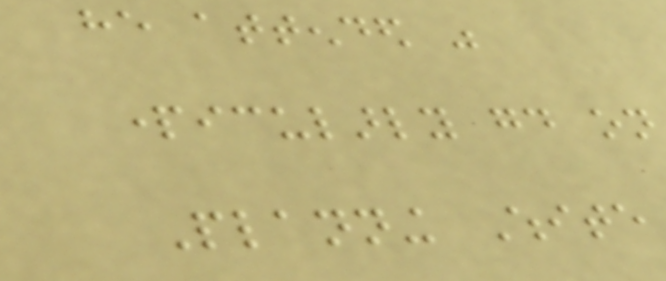he attended was
particularly good on
Planning White
